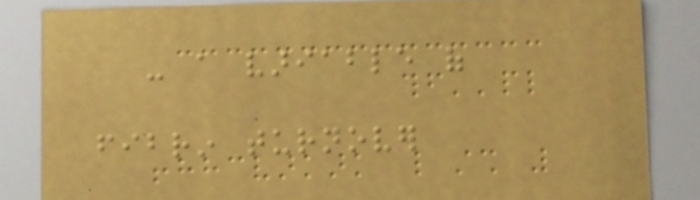- a variable of
fibrin turnover
